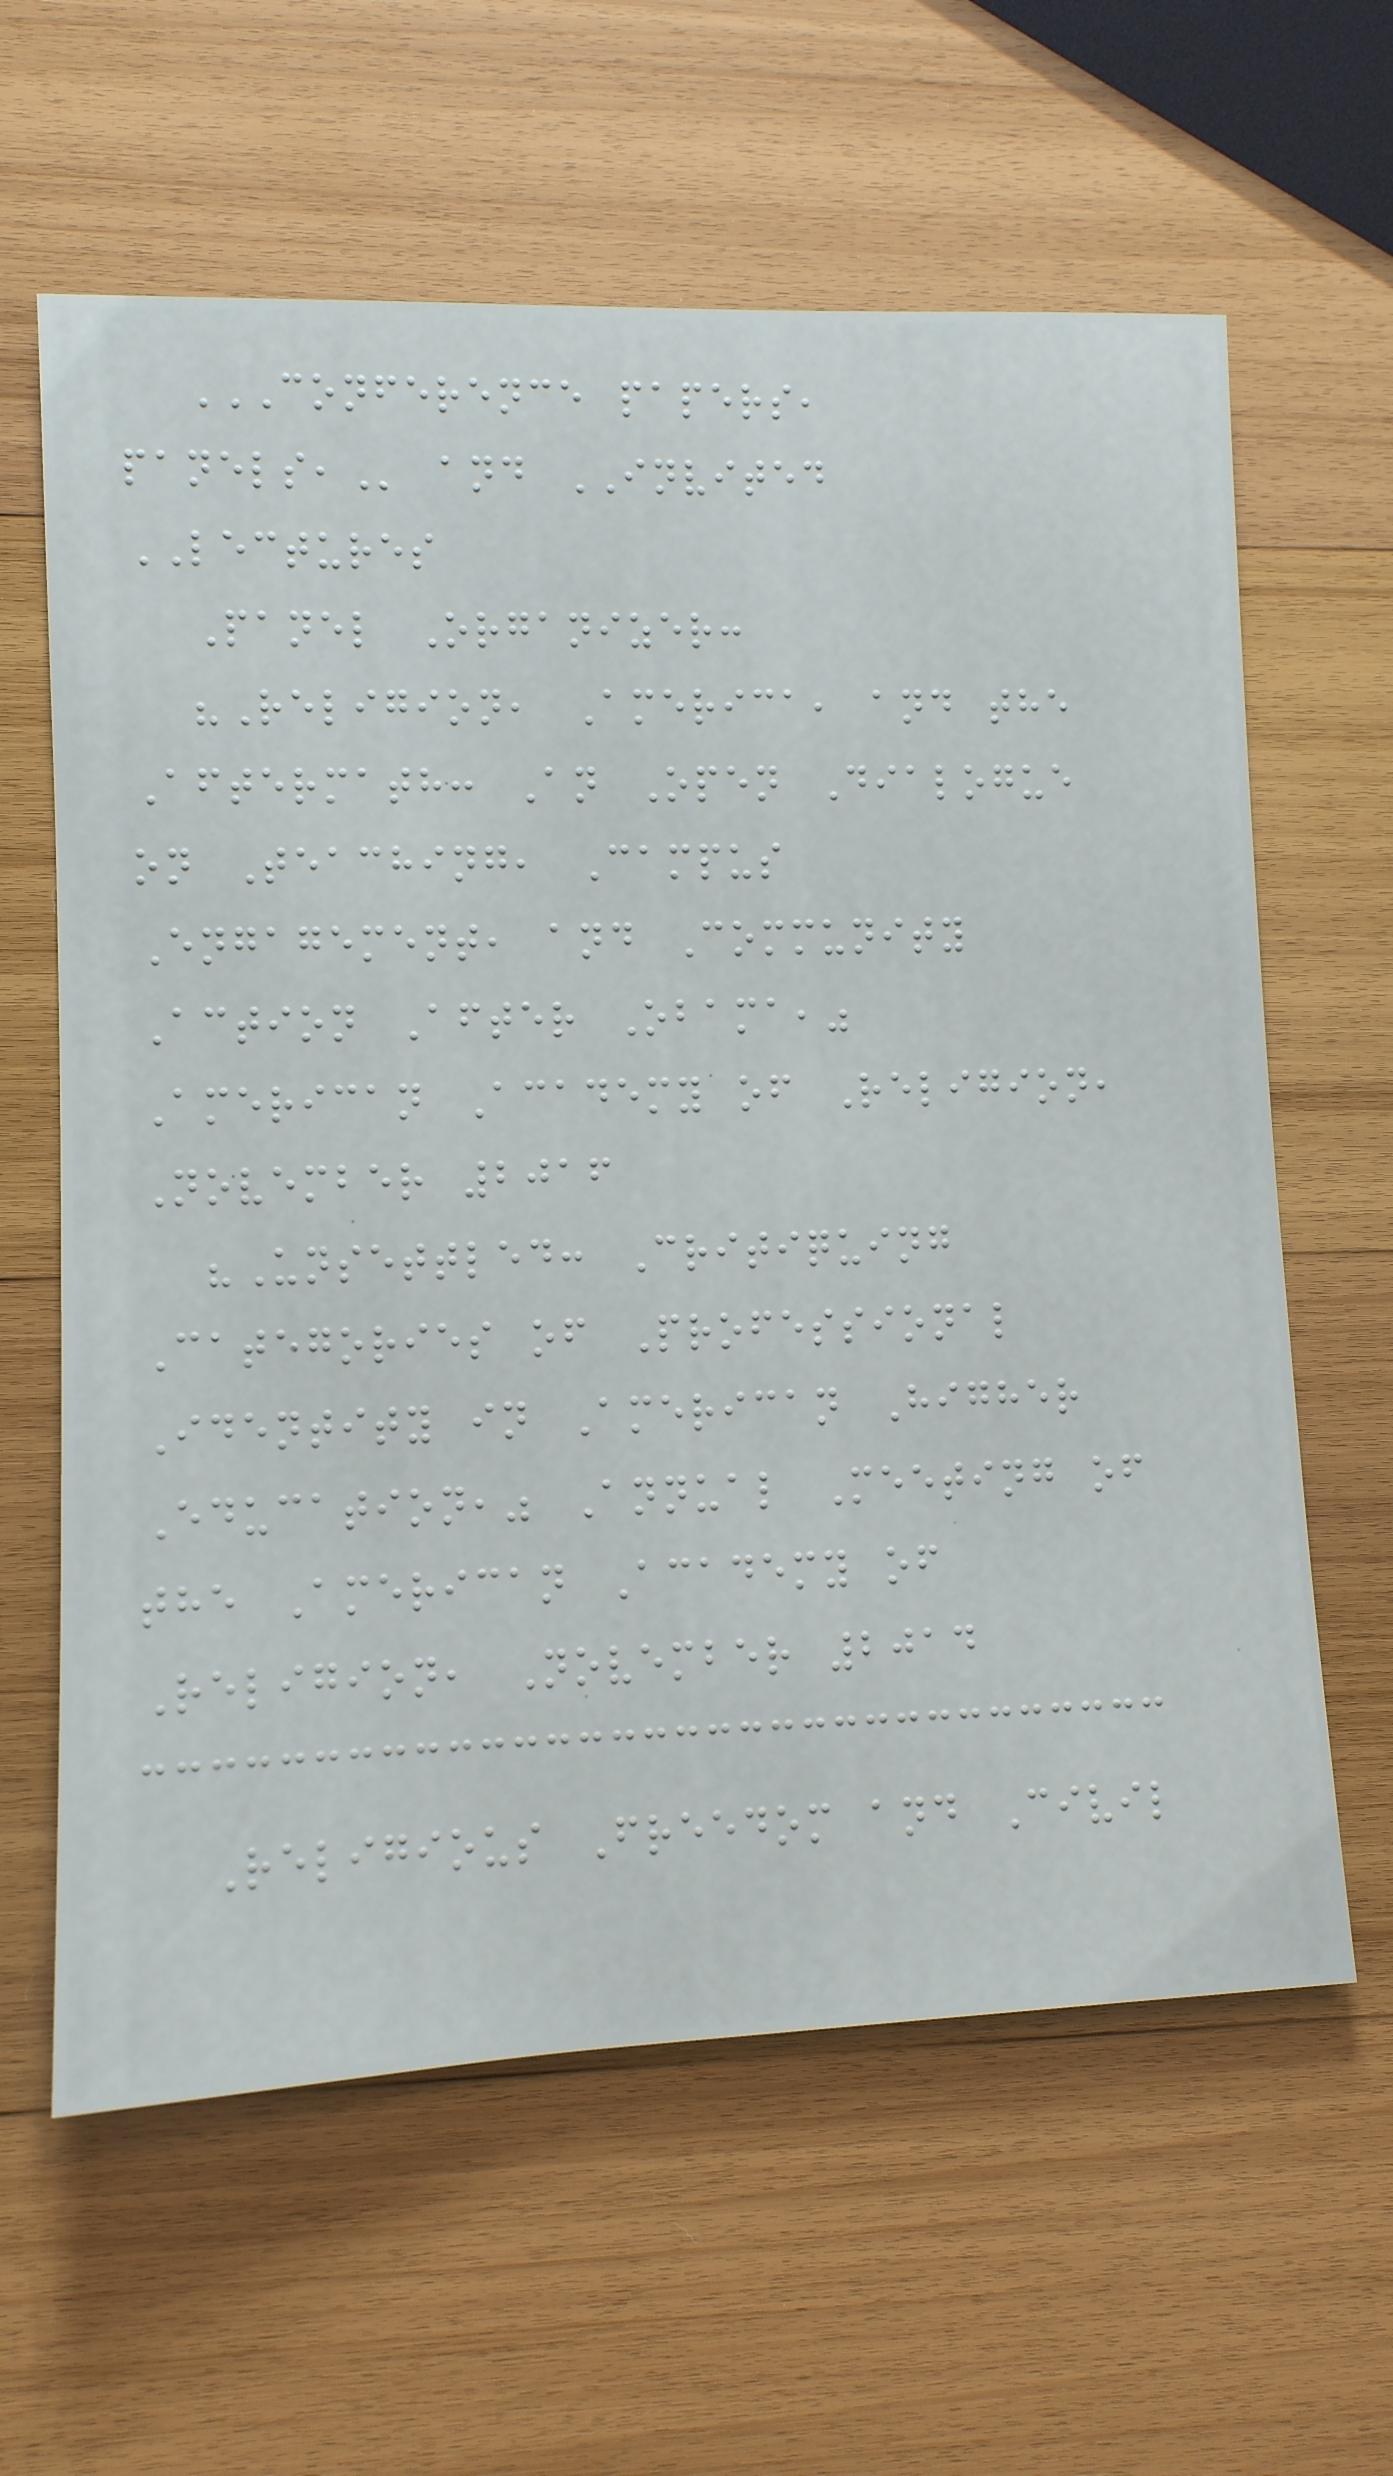CONFERENCE PAPERS,
PANELS, and INVITED
LECTURES
Panel Organizer:
"Religion, America, and the
Aftermath: An Open Dialogue
on Teaching, Campus
Engagement, and Community
Action After Obama,"
American Academy of Religion,
November 2016
"Unsettled: Critiquing
Categories of Professional
Identity in American Higher
Education," Annual Meeting of
the American Academy of
Religion, November 2014
Religious Freedom and Civil
